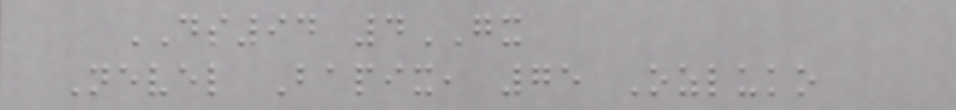DS94 4GX
Nevel Bapix, 75 Ozluko
